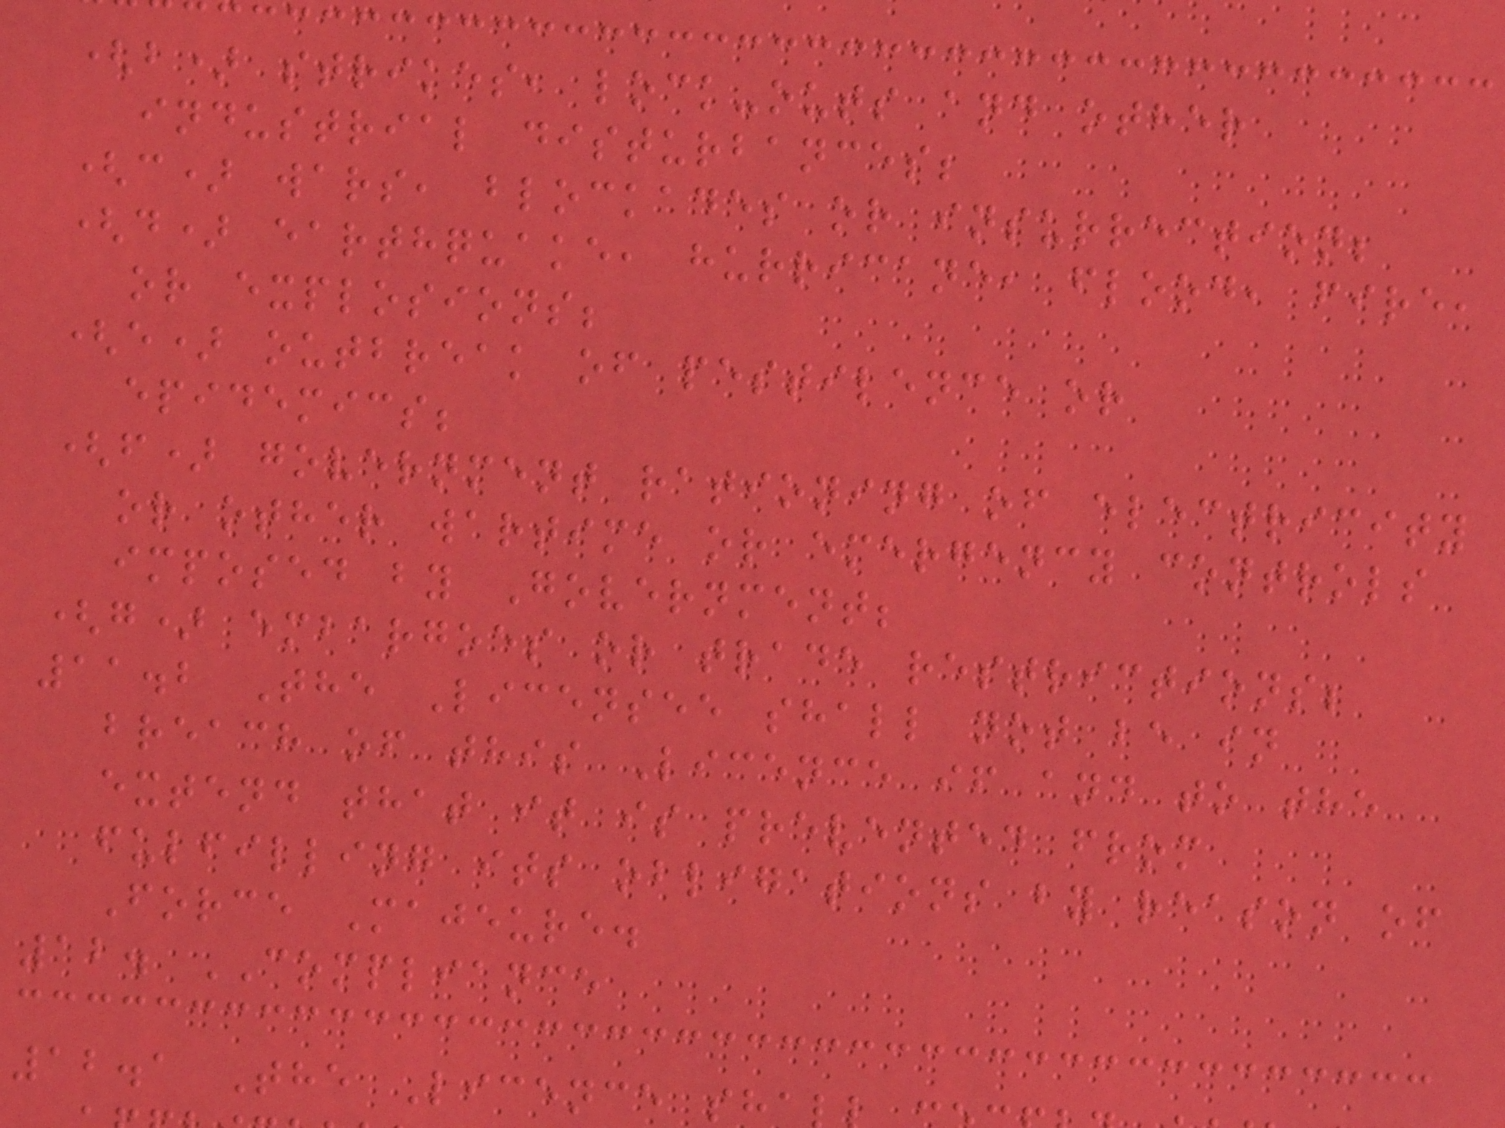(b) strikes, lock-outs and other
industrial disturbances;
(c) wars, blockades or insurrection;
(d) earthquake, hurricane, flood, fire,
or explosions;
(e) outbreak of pestilence or
epidemics;
(f) government rationing of electricity
or other wartime or emergency controls
imposed by Government;
(g) embargoes or trade restrictions;
11.2 The Licensee shall not be in
breach of this Licence if and to the
extend that it is prevented from
fulfilling its obligations by reason of
Force Majeure.
12. COMPLIANCE
12.1 The Licence sh
